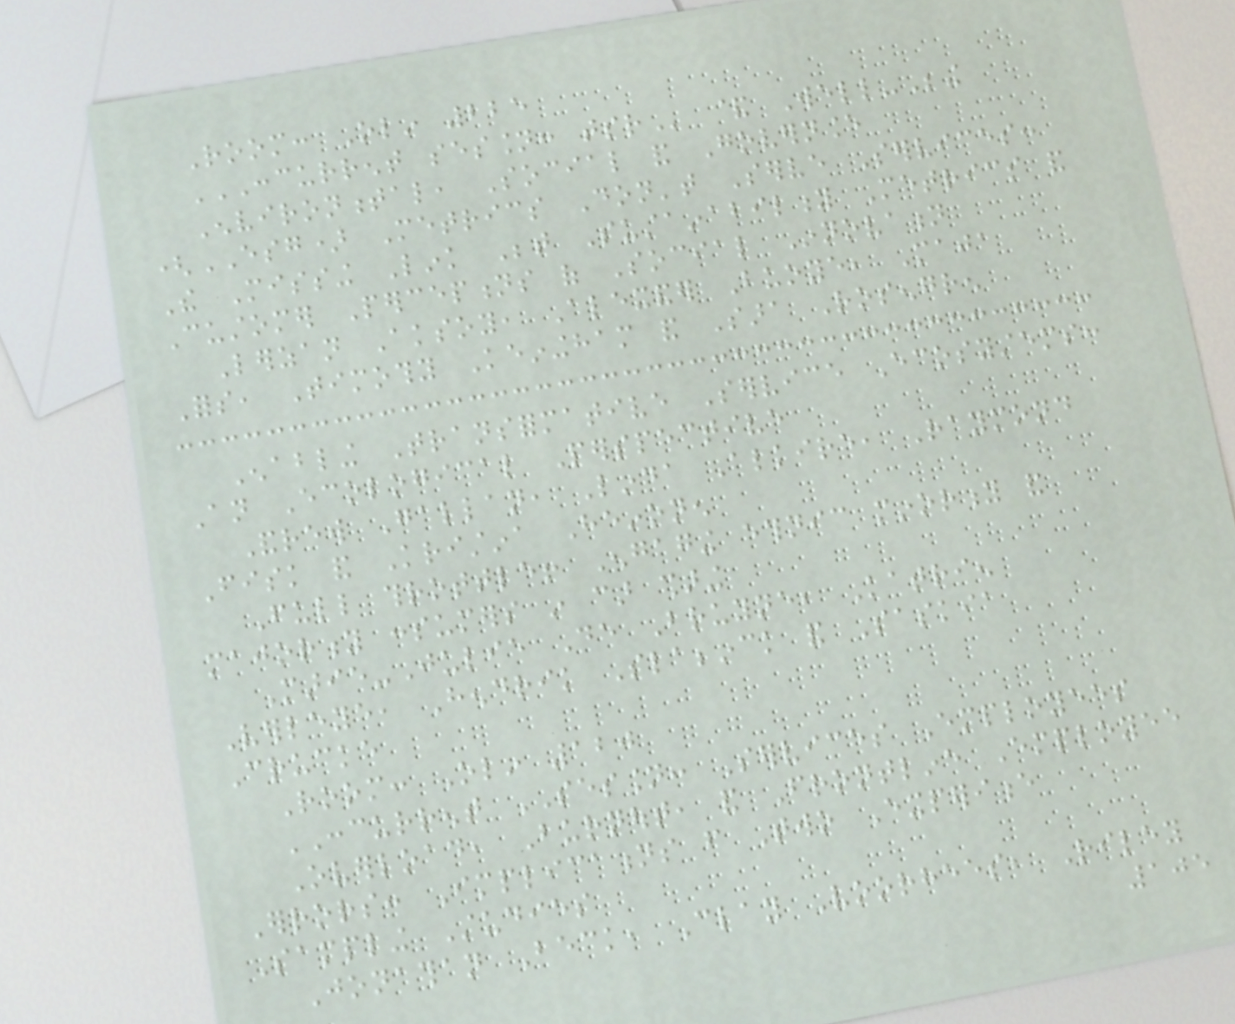Room: Olin 225
CONCURRENT SESSION: TSR & Well-Being
Environmental, Social and Governance
(ESG) Metrics Don't Serve Services:
The Missing Link Between Sustainability Metrics and
Customer Perceptions of Social Innovation
Lerzan Aksoy, Alexander Buoye, Maja
Fors, Timothy Keiningham and Sara Rosengren
Enabling Transformative Service Ecosystems:
An Ecological Perspective
Andrew Gallan, Linda Alkire, Raymond
Fisk and Kristina Heinonen
Full throttle! Engaging ethnic minority and
majority consumers in car sharing
Marie-Julie De Bruyne, Katrien
Verleye, Hendrik Slabbinck and Saskia
Crucke
Room: Olin 120
CONCURRENT SESSION: Services Employees
Overload, Burnout, and Frontline Employee
Errors: Implications from Two Experience
Sampling Studies
Jonathan Beck, Clay Voorhees, Riley
105
